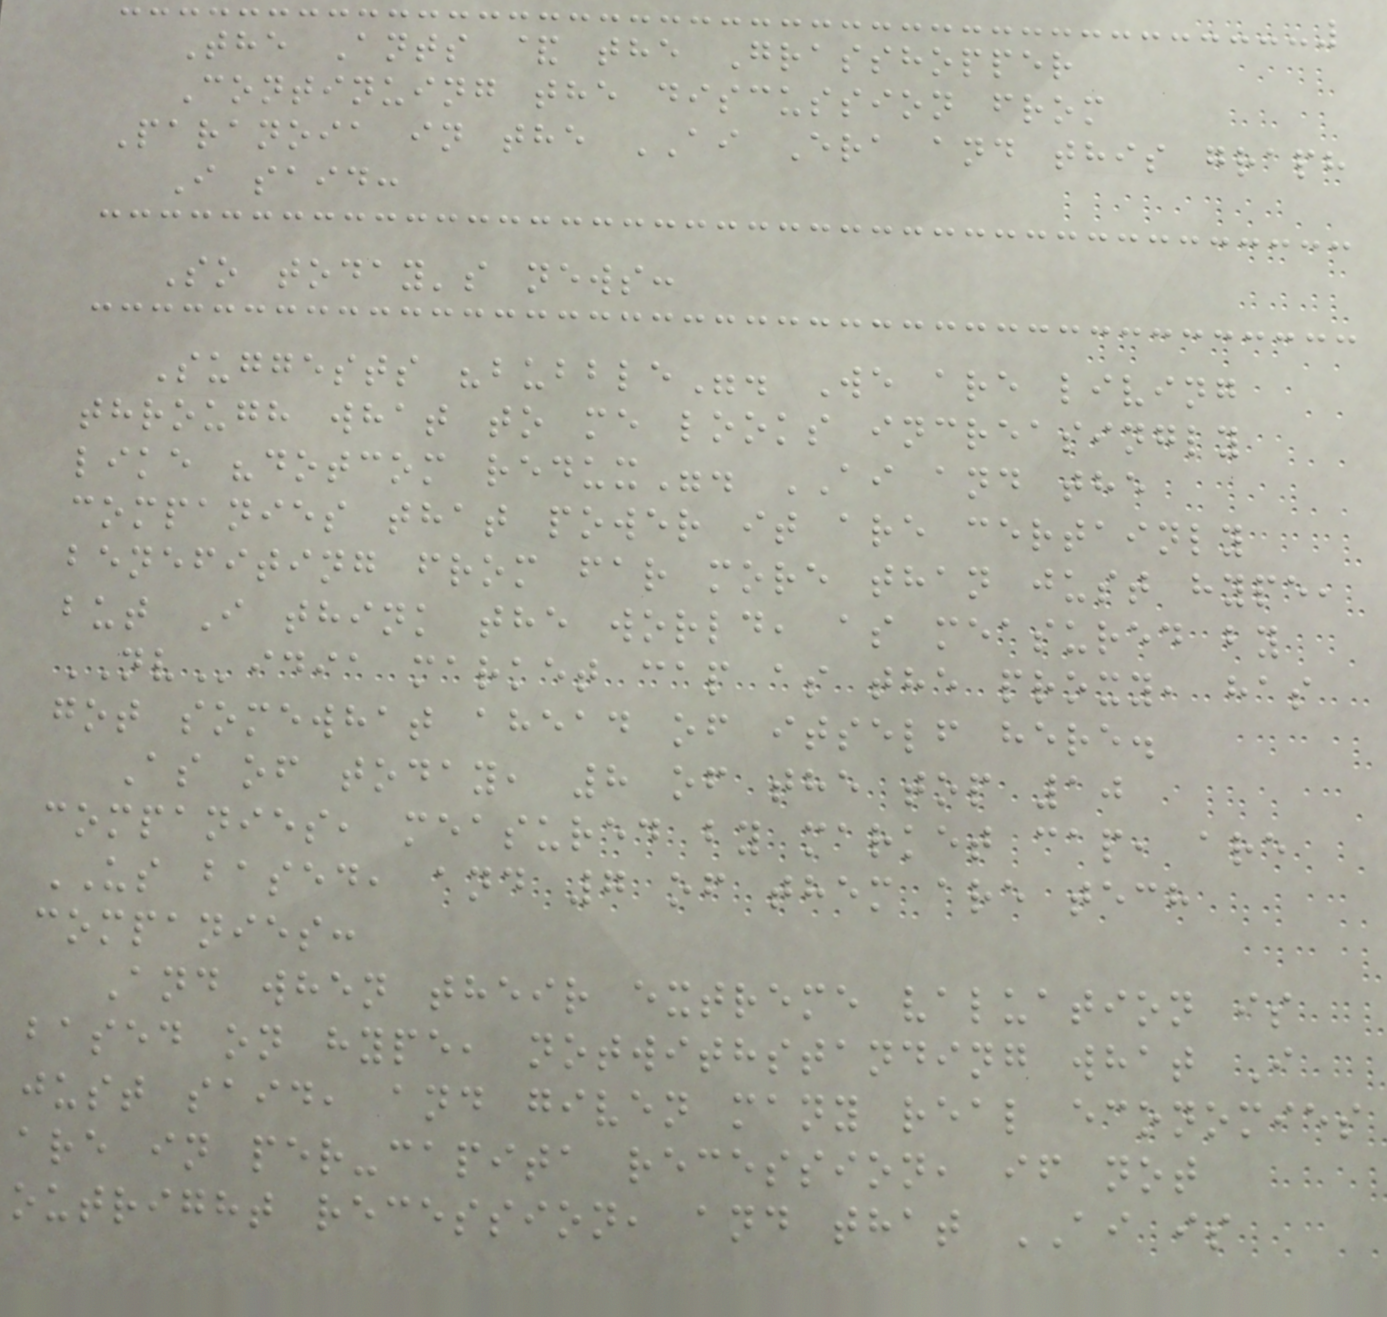The Ants & the Grasshopper
Continuing the discussion from
Paranoia in the AI Era and this graph
I said:
So today's news:
Suggests "bubble". We are living
through what to me looks increasingly
like "dotcom redux". AI and the
companies that power it are certainly
benefiting from far more than just hype,
but I think the world, as measured by
NVidia market cap as the proxy, has
got somewhat ahead of itself here.
As of today, 8 of the top 10
companies, measured by market cap, are
US based, and 7 of them are tech
companies:
And when their extreme valuation is
based on hype, notwithstanding what I
just said, and given many real economies
are in per-capita recession, if not
outright recession, and that AI is
